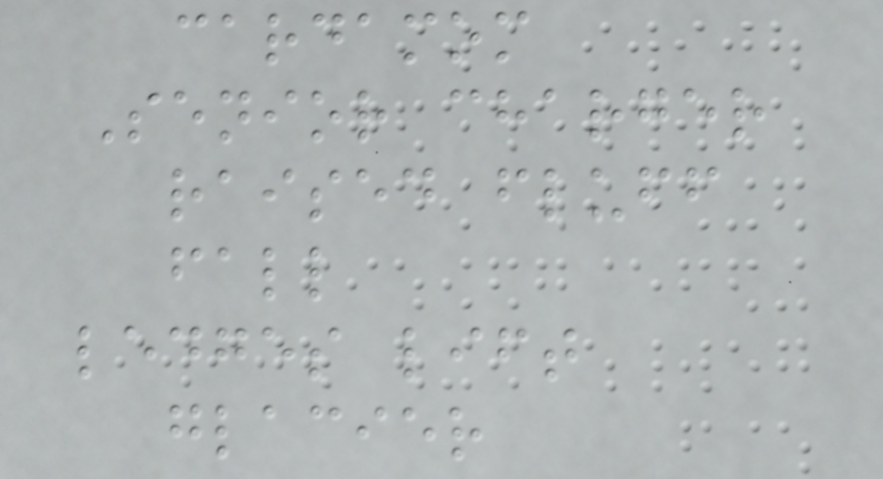cardamom
Senior charger
raised fluff
fall
ledges lift
glacier
